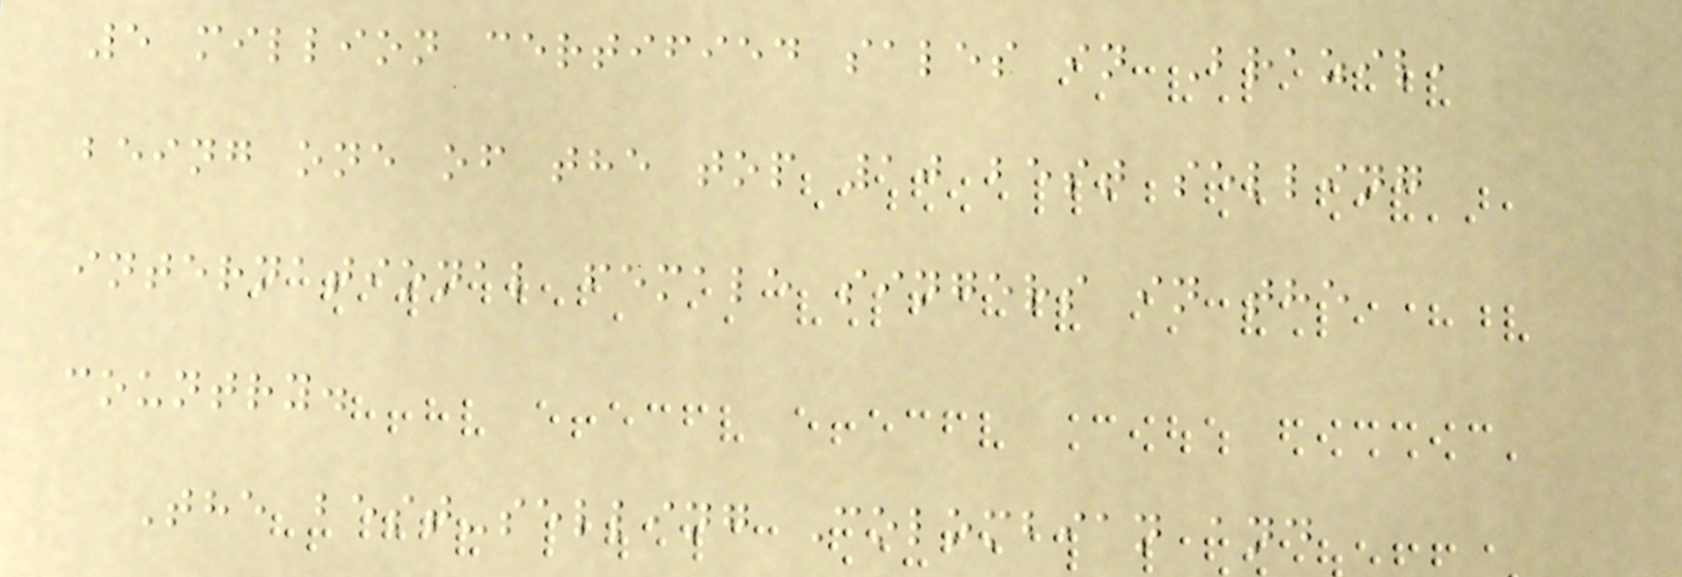5 million certified sales in Brazil,
being one of the top 10 best selling
international female singers in the
country.
The best-selling Colombian and
